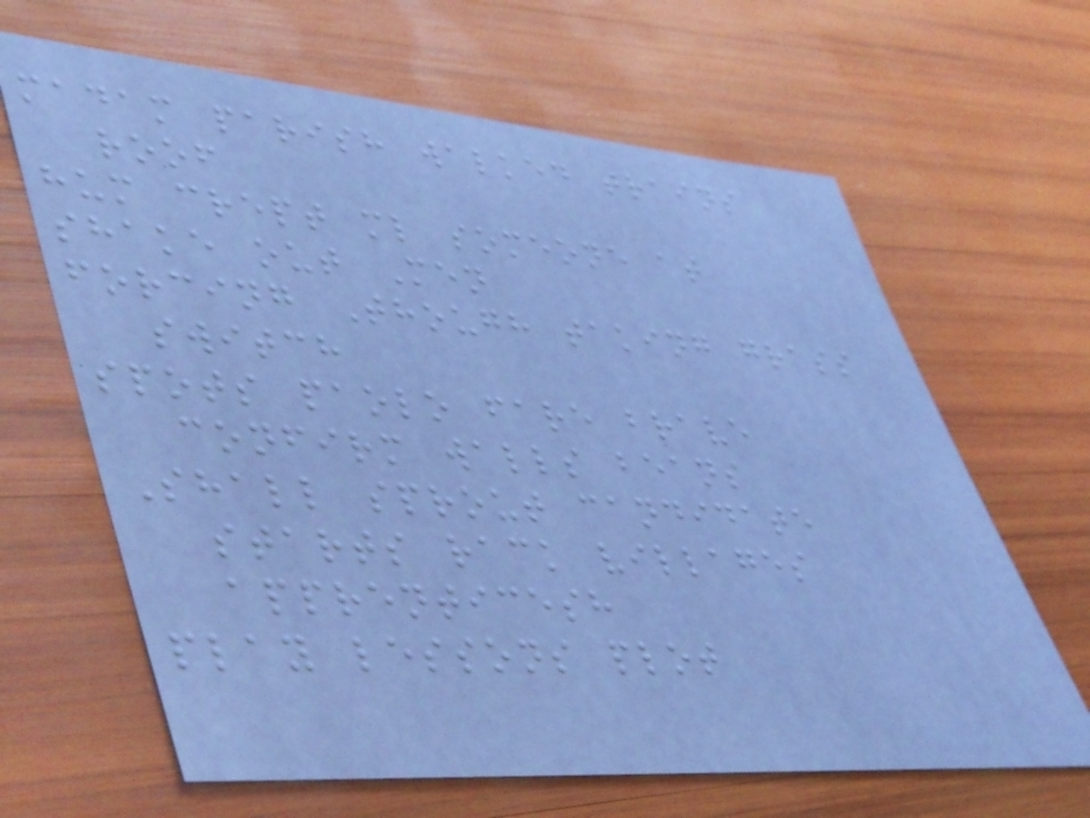madam parish walked trains
roof
hum crept ml someone at
shake out Men
forcing Though taking grass
switch
spots paolo fare brave
confirm walls beans
Shall sprout candidate
starts rack villages
apprenticesh
play lessons plot
